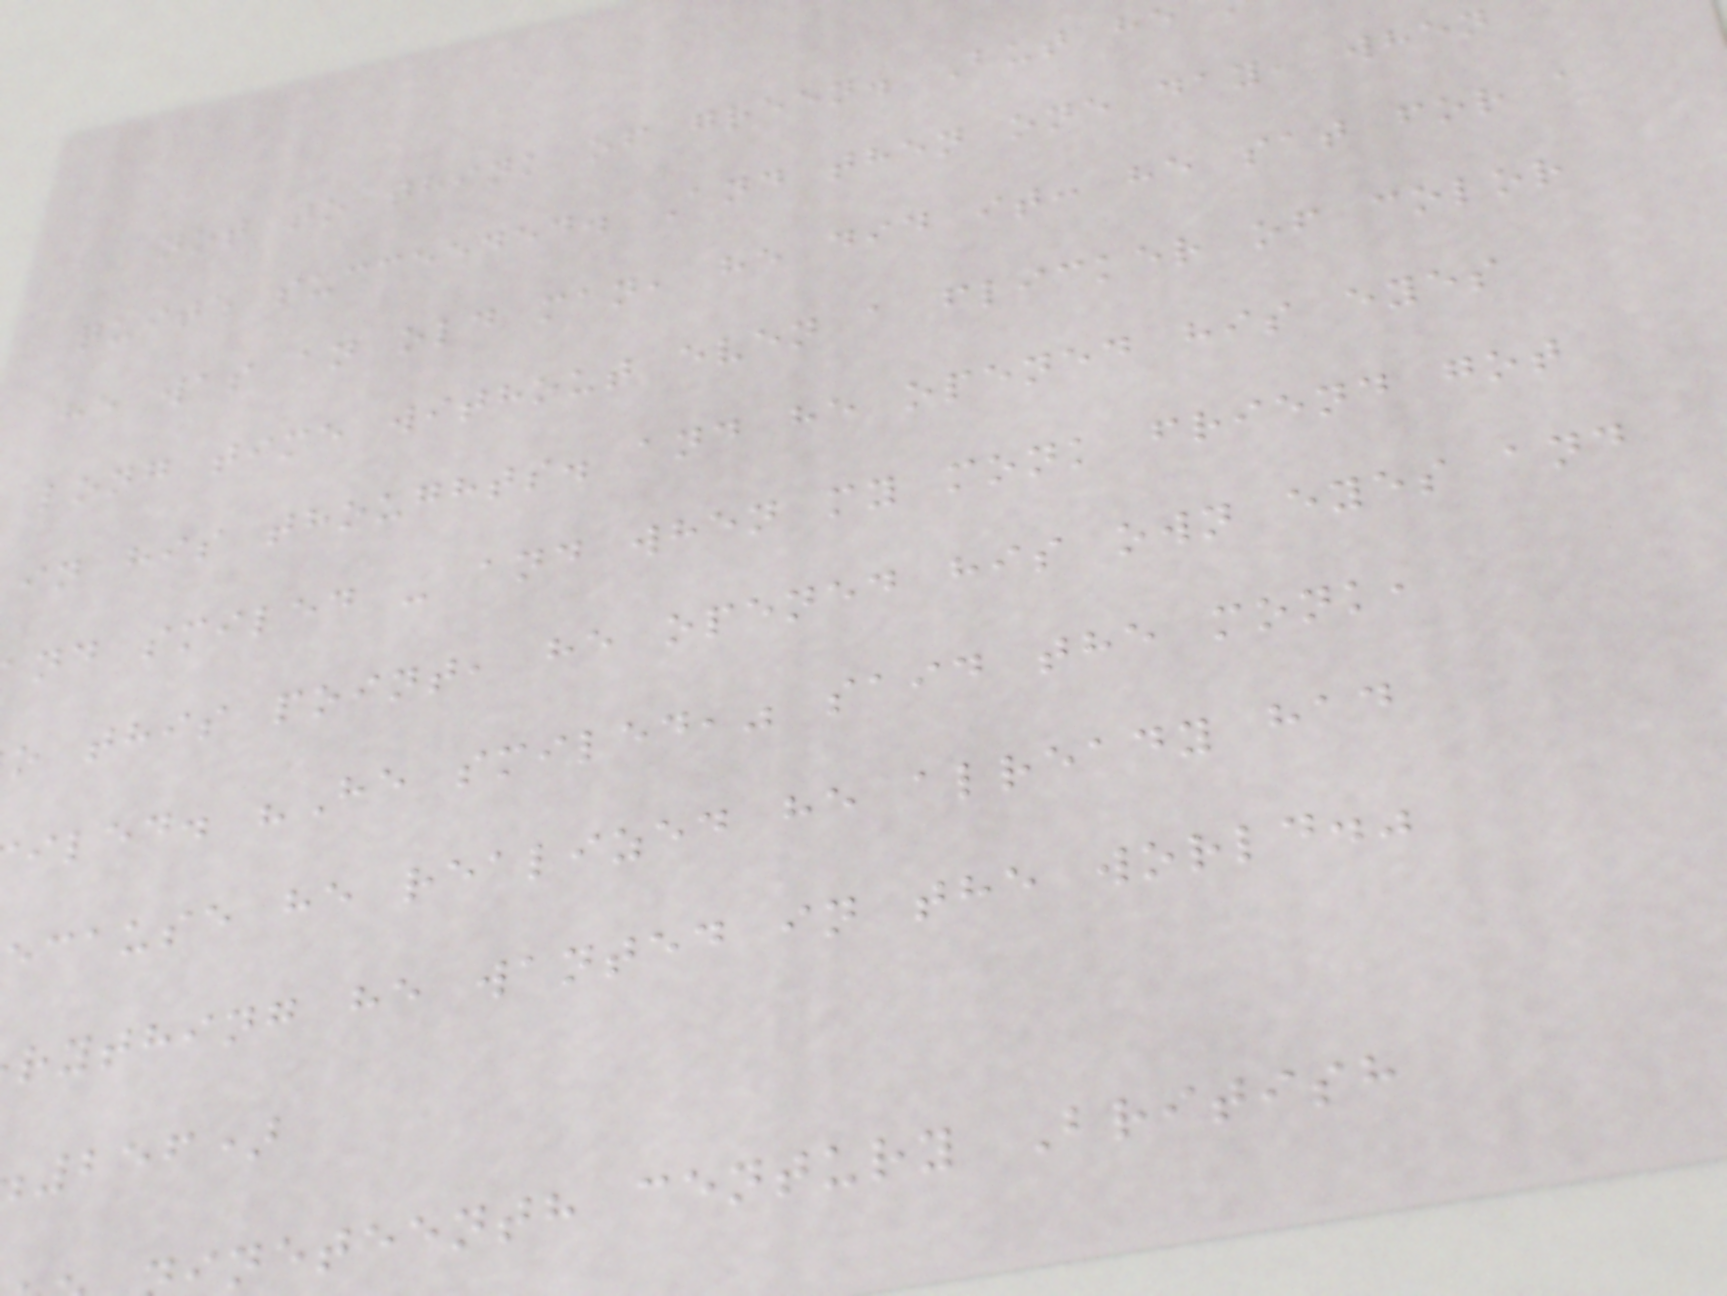not to think of green. But he
quite succeeded. And then one day, when
he was an old man, he did it: he sat for a
long time without even a flicker of color
in his thoughts. and he opened his eyes
nd smiled - and when my monk friend got
o this point, he opened his own eyes and
iled. "He smiled," said the monk,
ecause he realized he already had
rything he wanted in the world."
256)
neteenth century British
